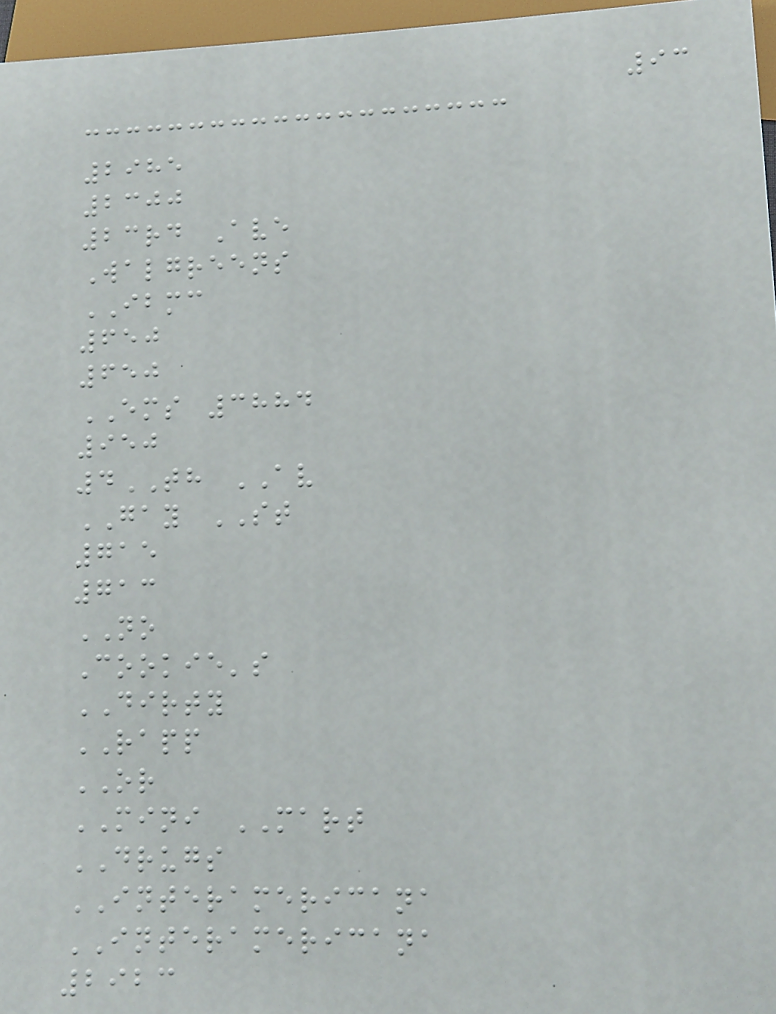93
2985
2300
23rd Ave
Walgreens
IBMC
650
650
EMS 3884
950
4TH AV
GAY ST
715
713
NO
Cookie's
DIRTY
RAPP
OR
MINI MART
DRUGS
INTERAMERICANA
INTERAMERICANA
2923
